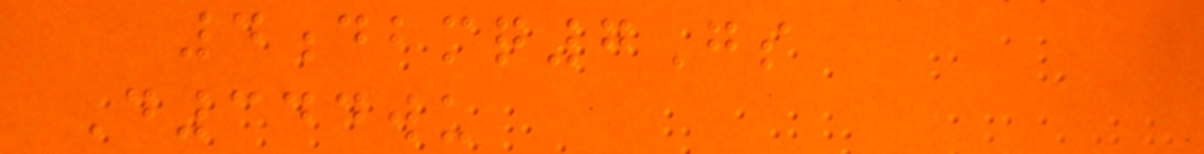4dbmq7Gs
D344wu
